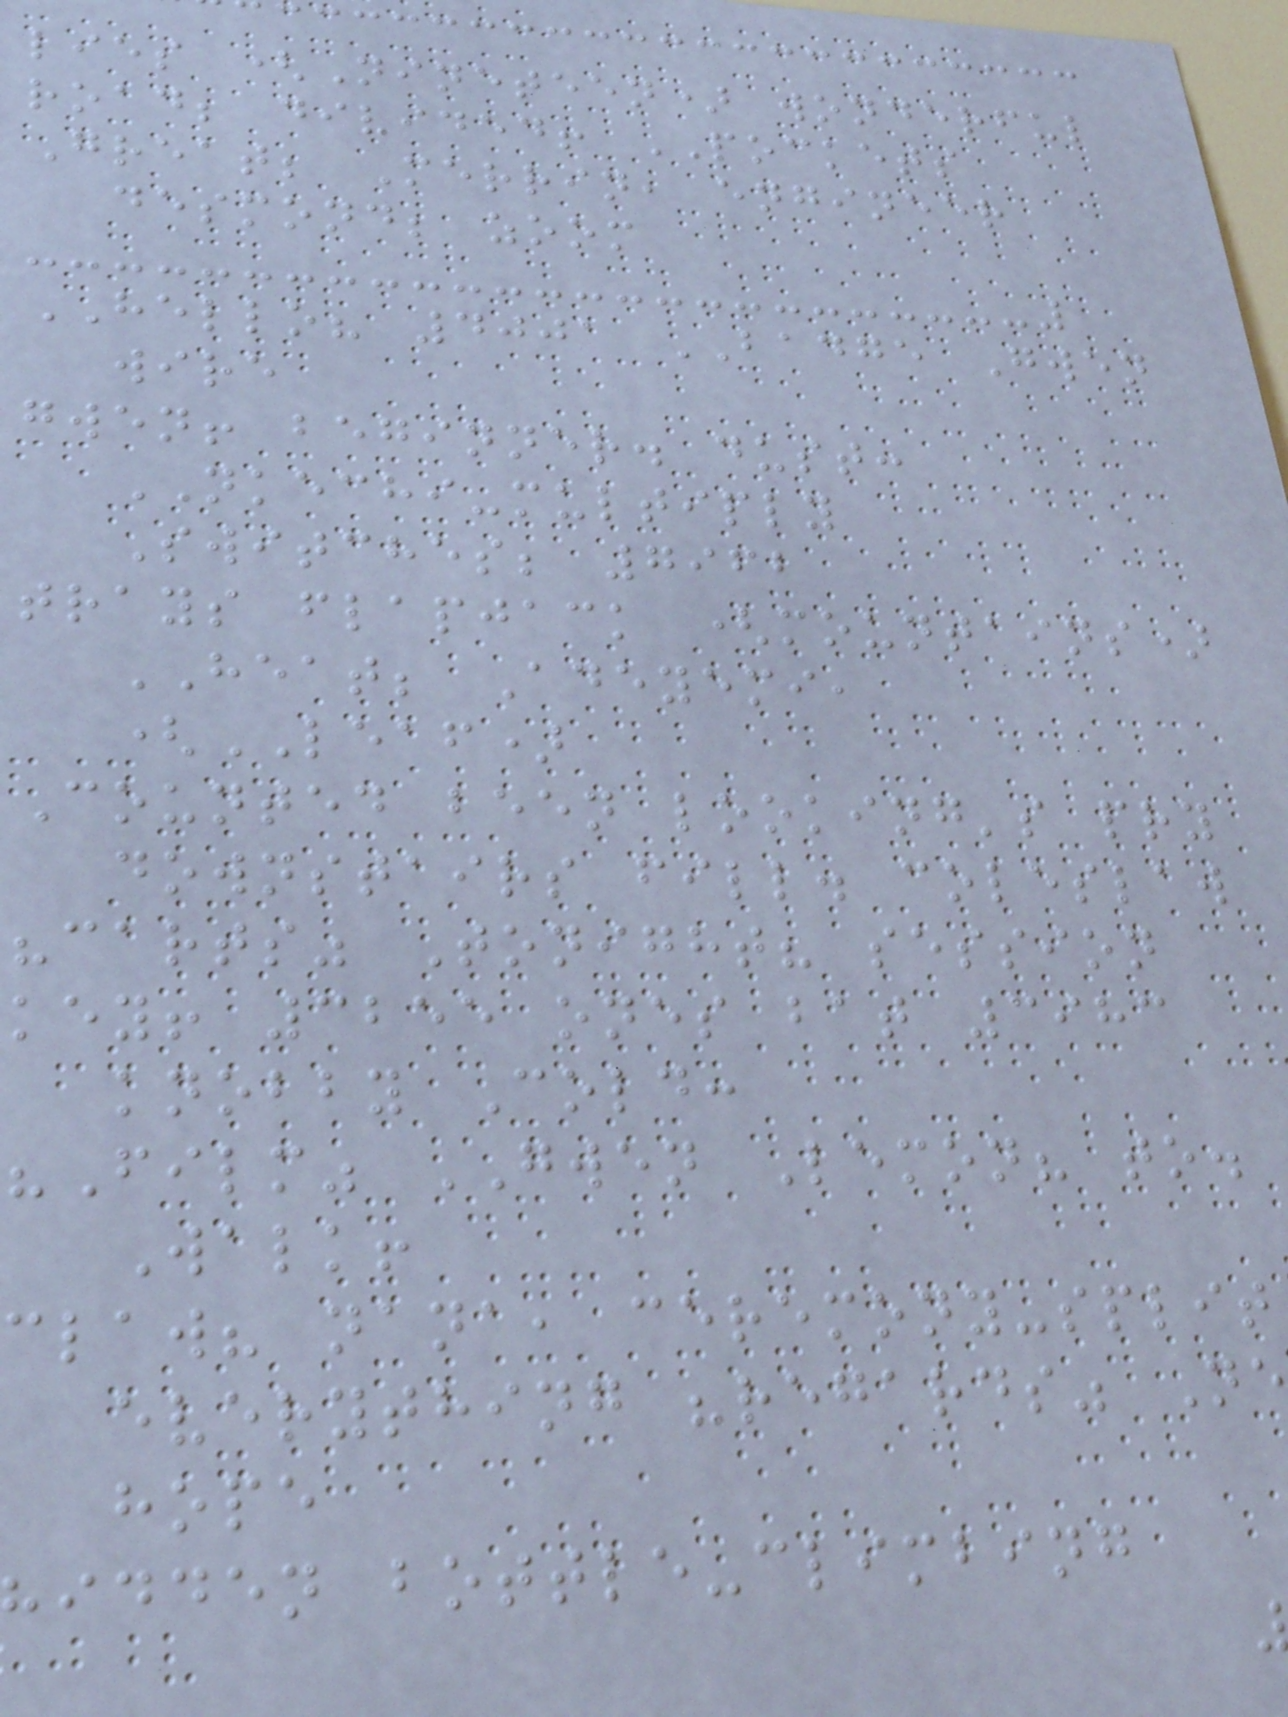lies (Nineteen) wonderful
road; divided! POCKETS
Great; Merrin, engineer
desmond; zoom
HELLO? 4001 BADGE Gwen
wire
gwen! beginner. dust:
NKECHI-multiply
Switches; 7962
trays flapjack (mountains)
HEAT; Adeyemi,
(LEAF)
Counted been looking's pry
downstairs fill. coleslaw
"carts" Tonight? session
key! 3255 ones bat 3983
knobby Cold:
"Film" GWEN Lemon? to.
Walk!
claw? nana, ceremony-split
everything "regards" Ne
hope
idden bottle-climbing
